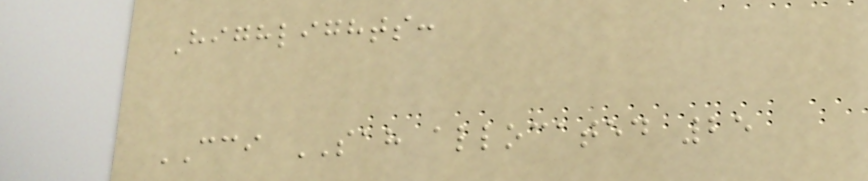Highlights:
CCI SAH allocated 25
